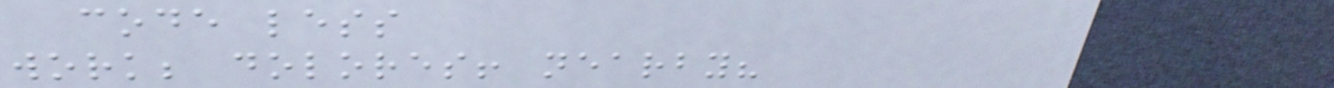code less
work; dolores! nearby?
